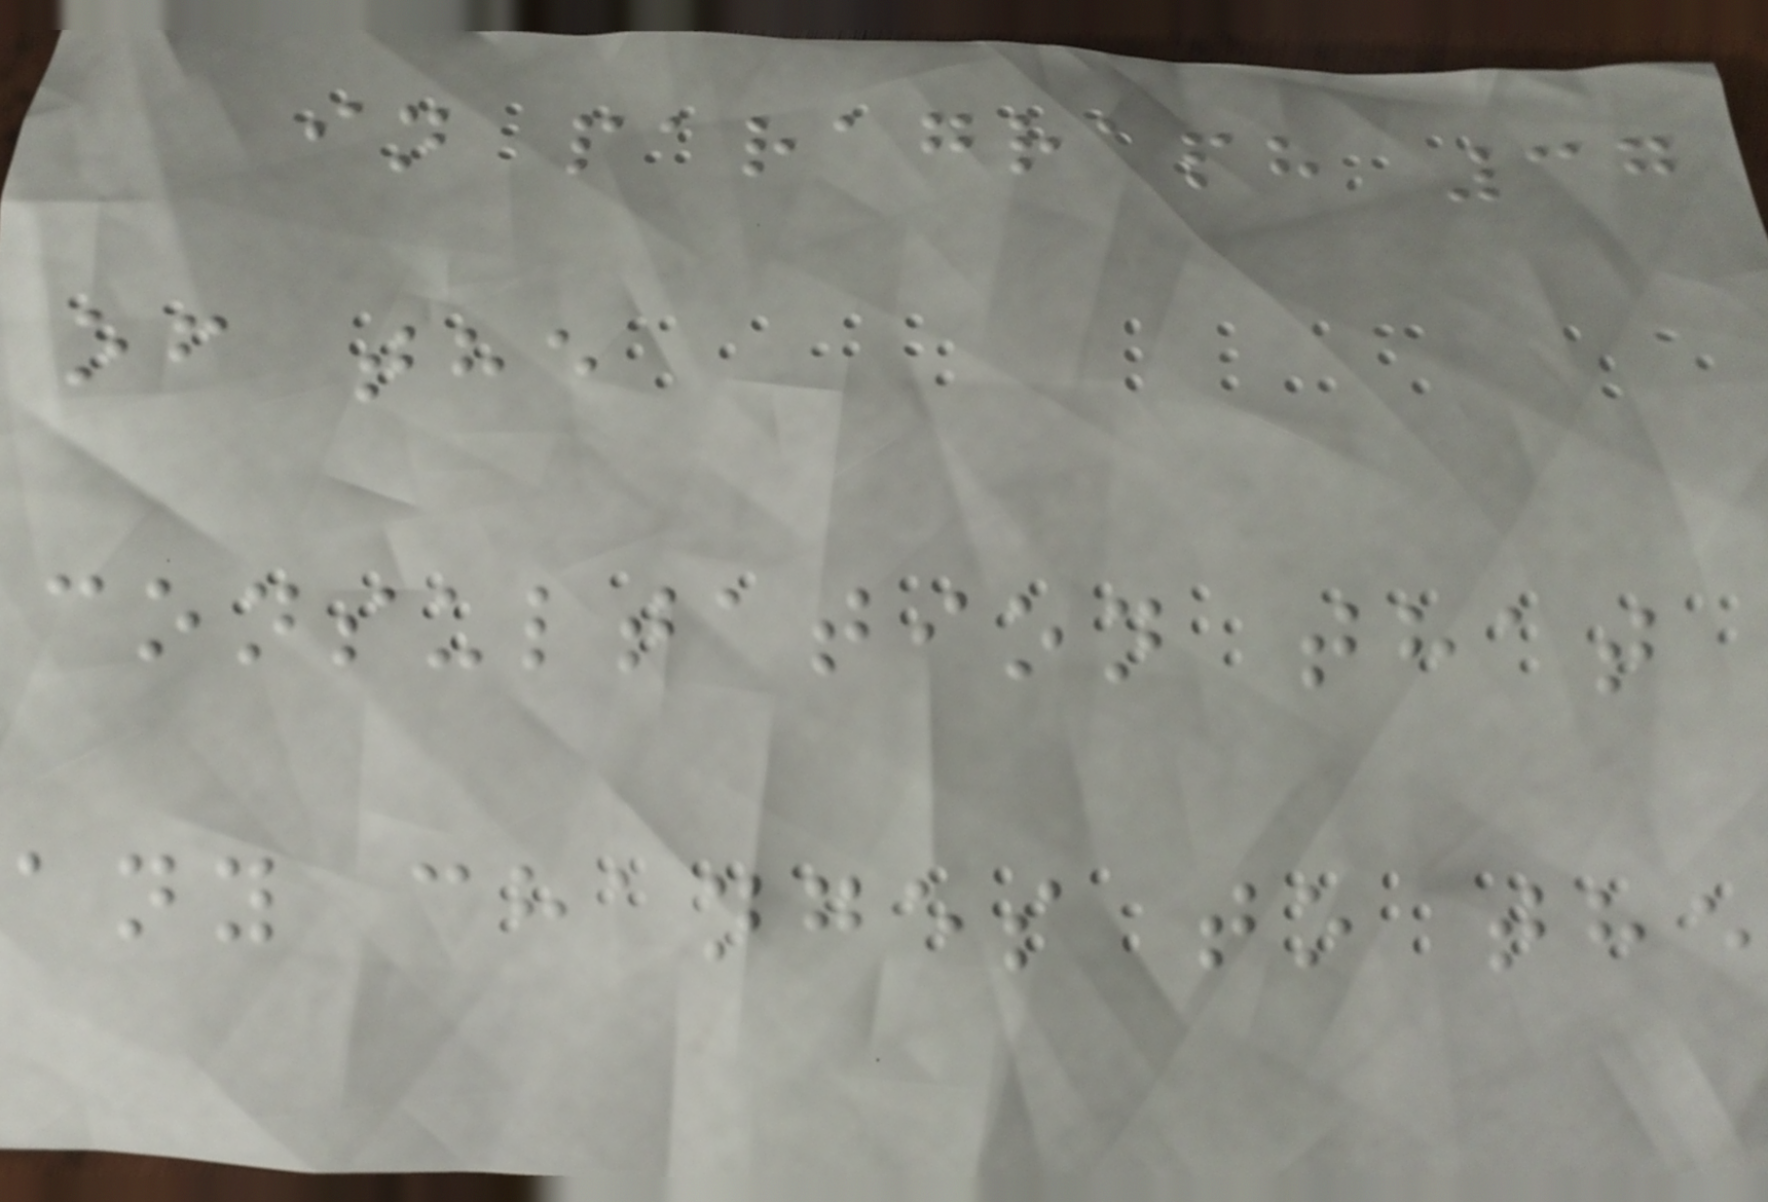in paragraph 37
of the
consultation that
any changes to the
